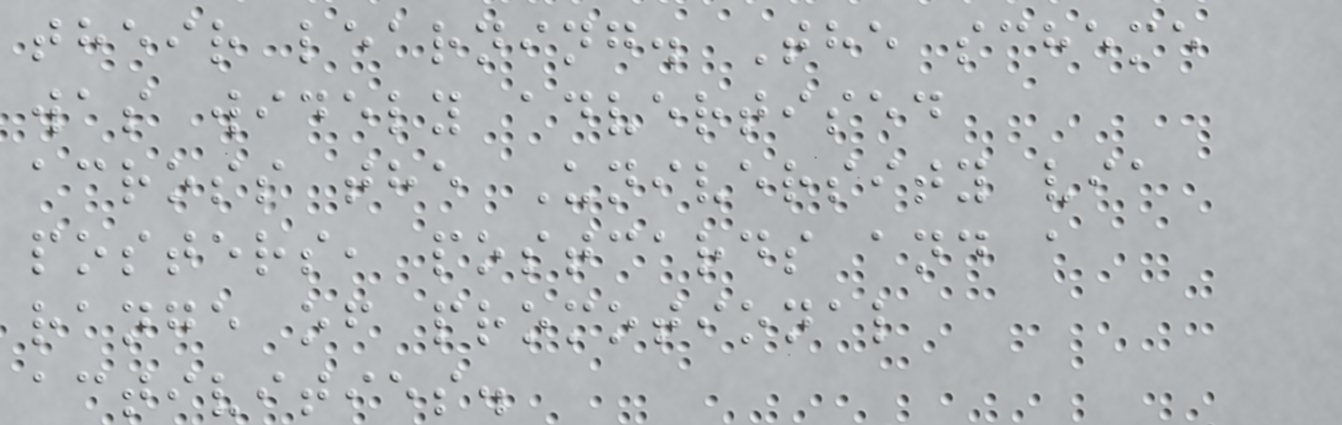their learning. The scheme
was widely advertised
across the University via
posters, postcards and a
range of promotional
activities.
